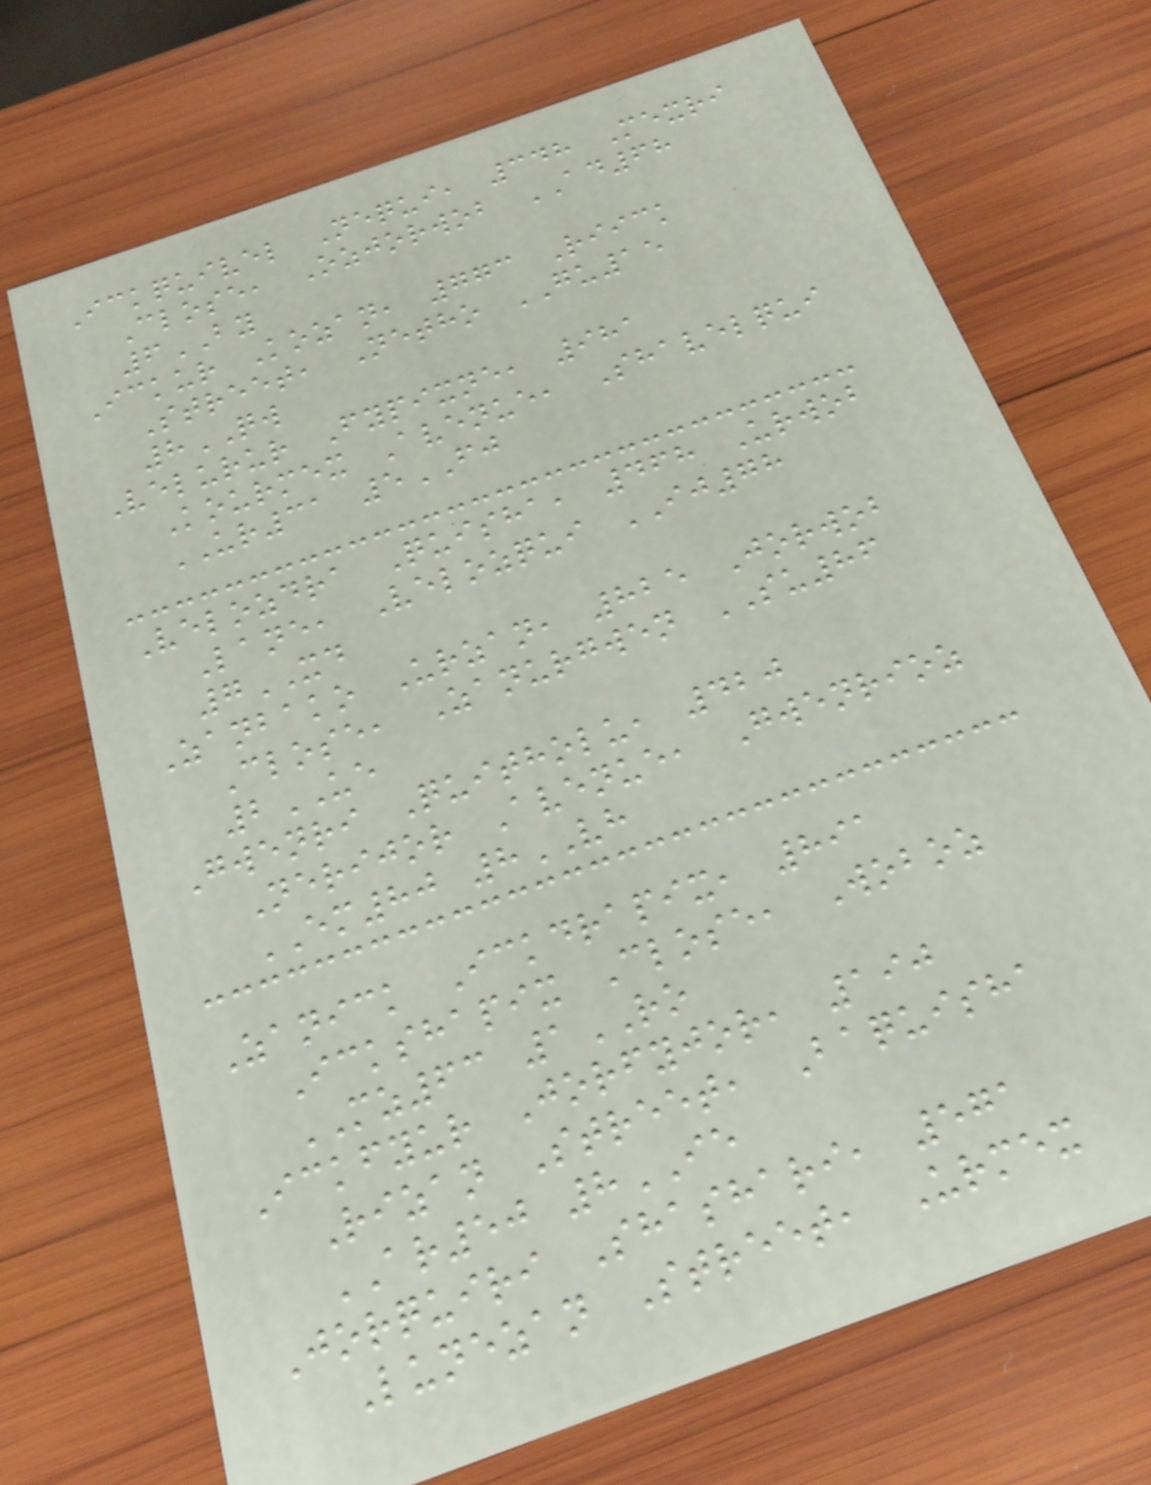Ickquivel Nequi, 348 Mexri
Close, Ozjorwob AD68
6BY
Ickur Kozan, 773 Riick
Street, Netho GU15
8QW
Velurur Fypixne, 981
Kourmex Avenue, Shavelqui
UR31 5FJ
Velozdra Quisha, 468 Urwob
Lane, Velozqui IJ78
7XD
Zanbako Urzan, 825 Jorwob
Close, Zanurgwen SU86
2UE
Gwenri Quitholu, 420
Nerijor Avenue, Gwenrioz
EM80 8VH
Zanick Ickdrapix, 891
Ickshapix Close, Woboz
MZ63 1RO
Ickfyur Jorfyjor, 190
Rizan Street, Baquisha
AR50 8IE
Jorquiri Shashari, 571
Lunezan Street, Urmex
